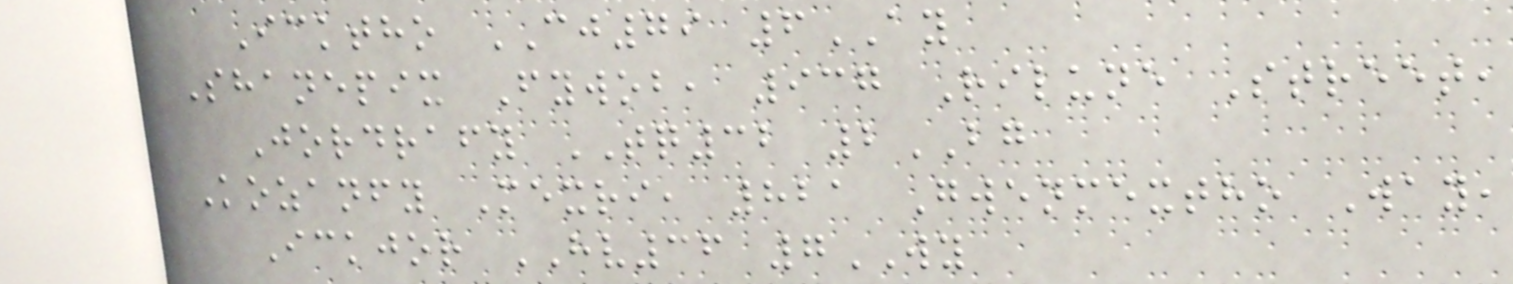Icktho CJ79 6AY
Shanepix Fywob, 937 Rilune Street,
Jordrafy TQ32 2BG
Kozanfy Mexri, 821 Gwenmextho Way,
Ickjor HV36 7WY
